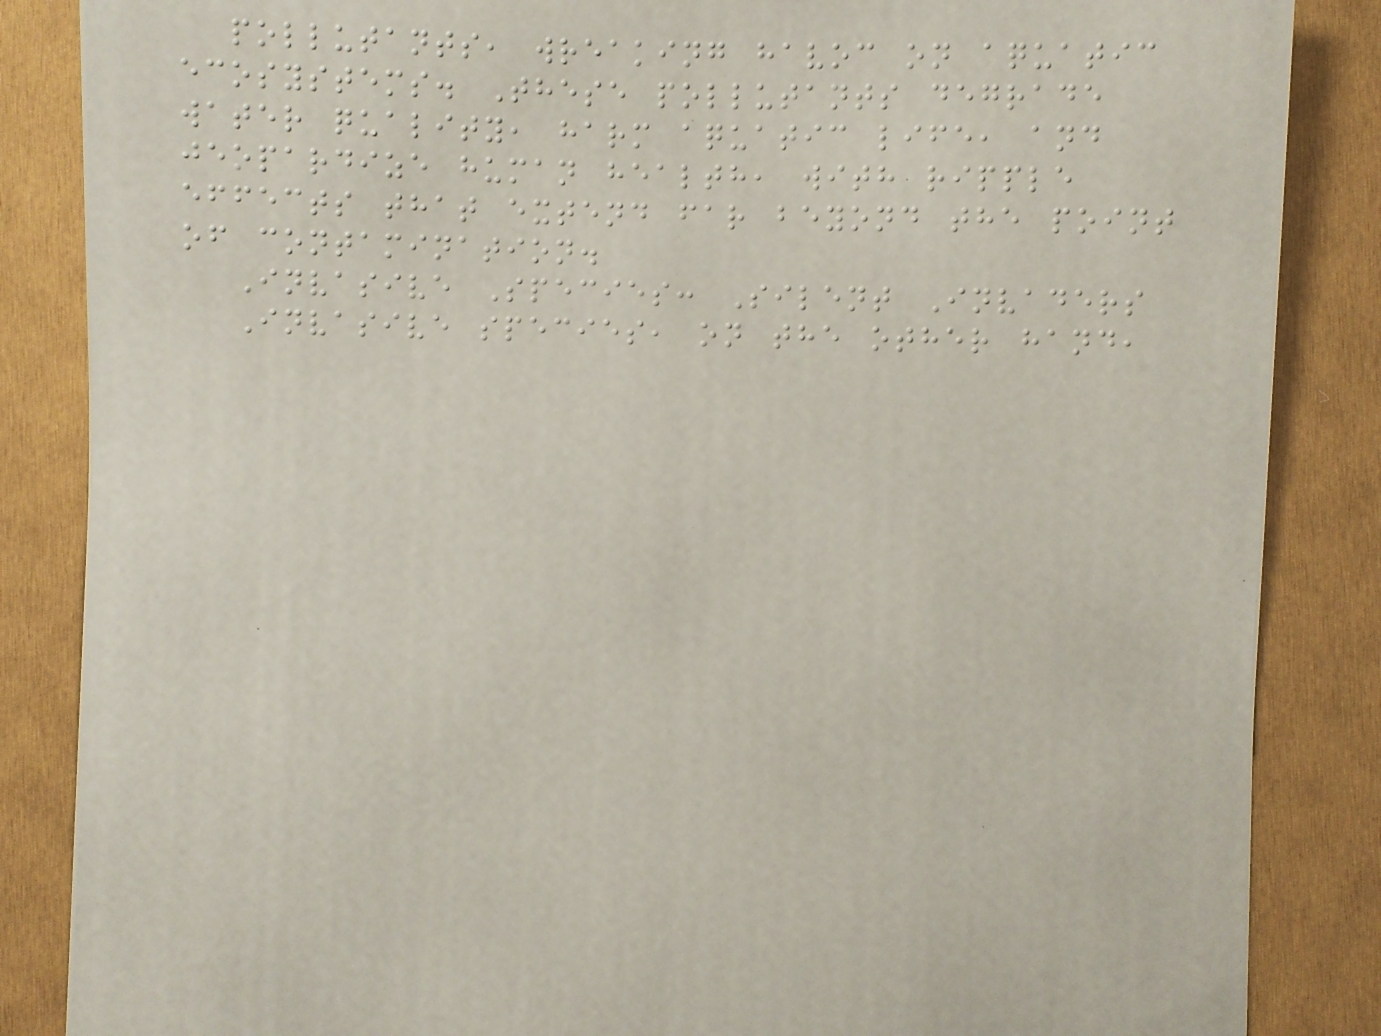pollutants, wreaking havoc on aquatic
ecosystems. These pollutants degrade
water quality, harm aquatic life, and
jeopardize human health, with ripple
effects that extend far beyond the point
of contamination.
Invasive Species: Silent Invaders
Invasive species, on the other hand,
